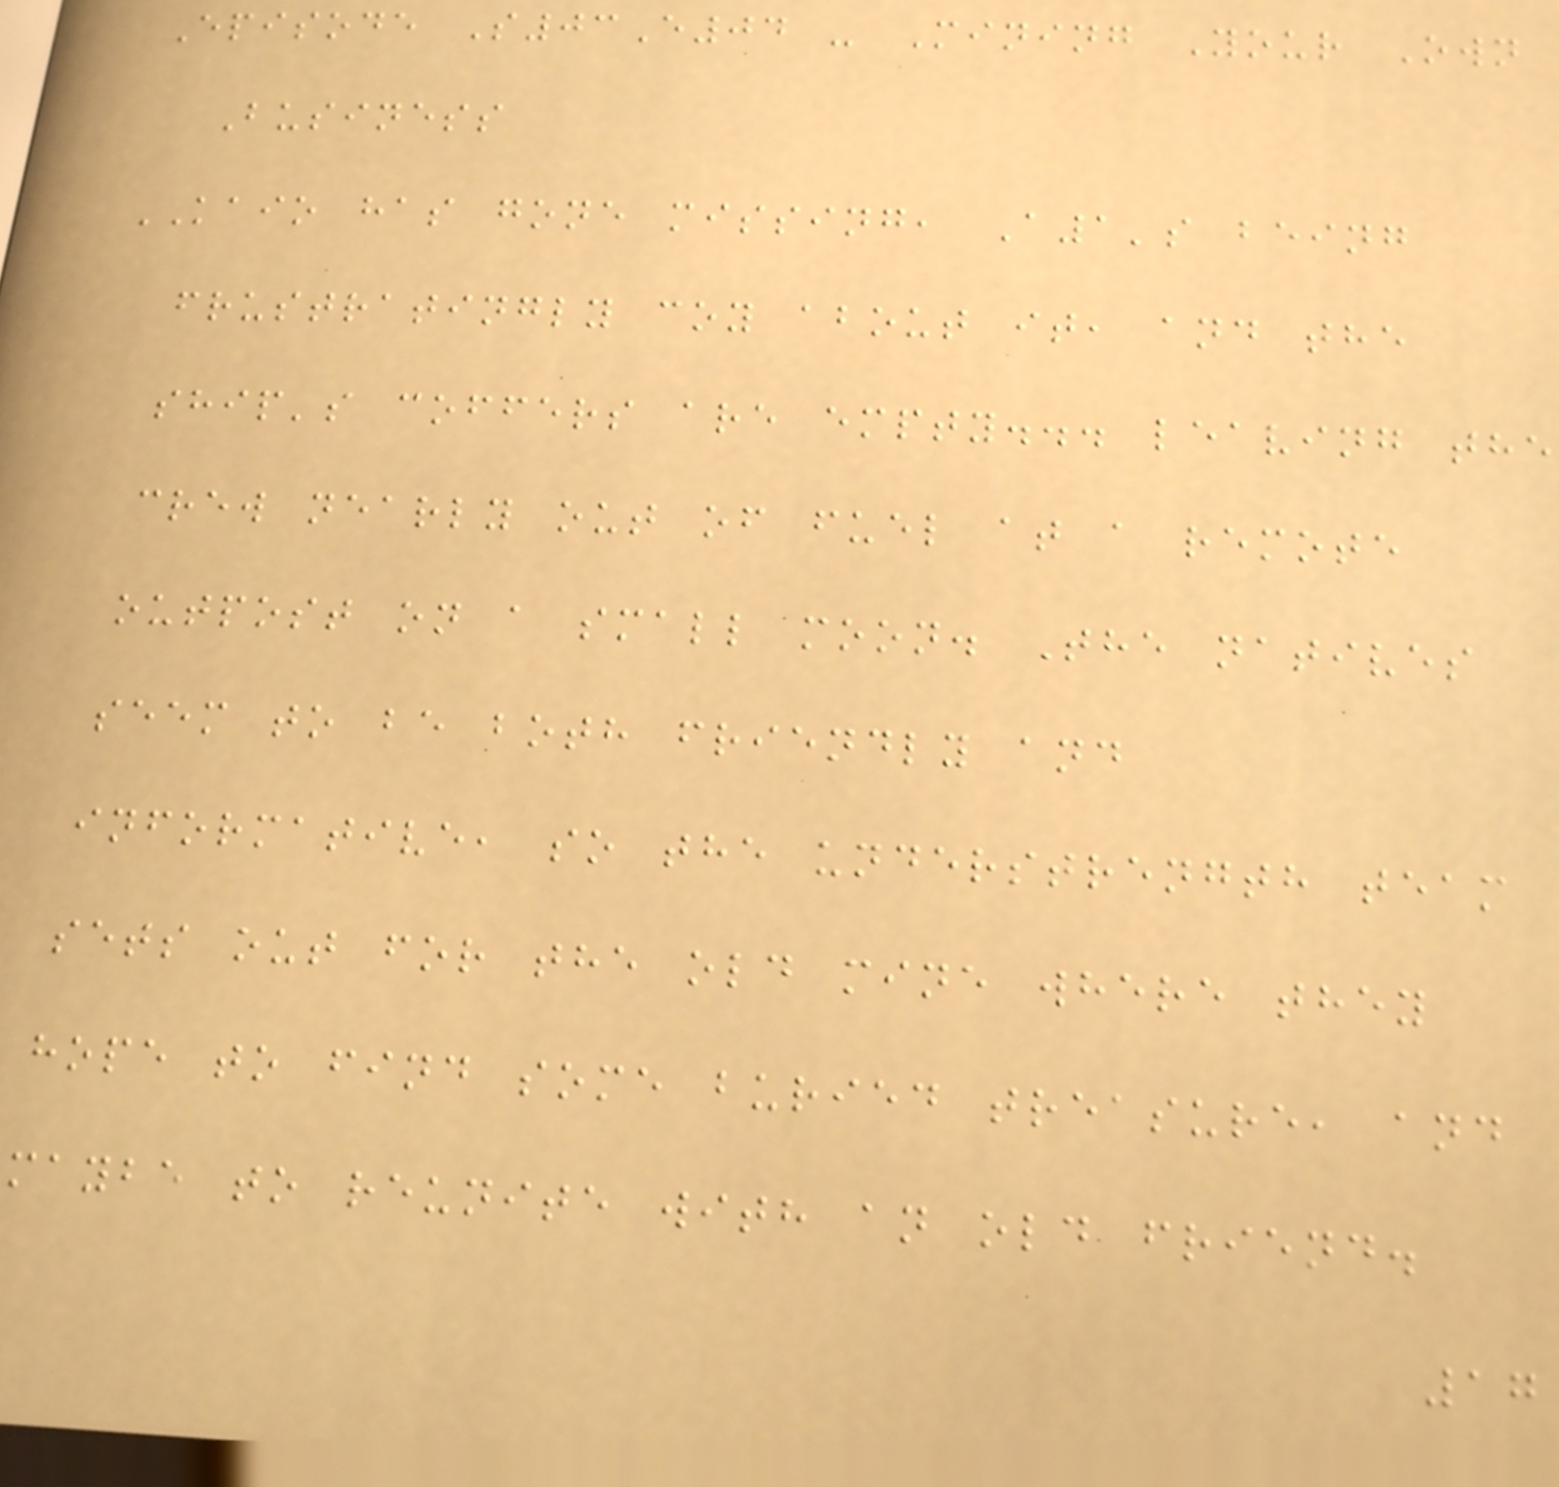Episode S03E04 - Mining Your Own
Business
KAIO has gone missing, A1's being
frustratingly coy about it, and the
ship's coffers are empty... leaving the
crew nearly out of fuel at a remote
outpost on a small moon. The natives
seem to be both friendly and
informative, so the understrength team
sets out for the old mine where they
hope to find some buried treasure, and
maybe to reunite with an old friend.
17
